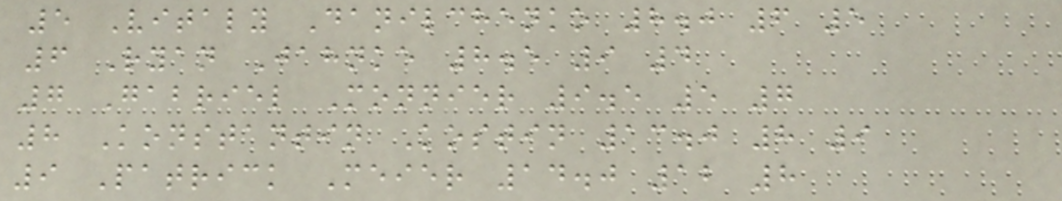5 Vitaly Danilchenko 8.0 6 5
6 Ryan Jahnke 8.5 9 4
7 Gabriel Monnier 9.5 5 7
8 Konstantin Kostin 13.0 8 9
9 Patrick Meier 14.0 12 8
